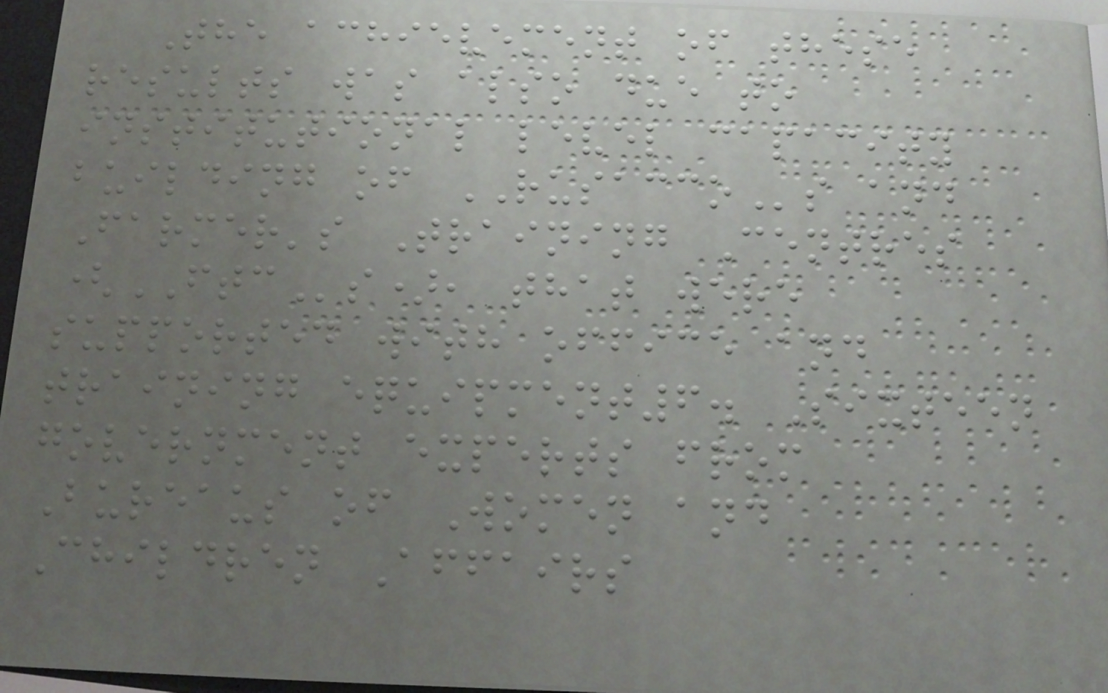The achievement of these
results was also due to
institutional level capacity
building of RUSACCOs and
Farmer's Training Centres
(FTCs), that were
supported with office and
training equipment6. Sixteen
government experts from
Bureaus of Women and
Children Affairs
